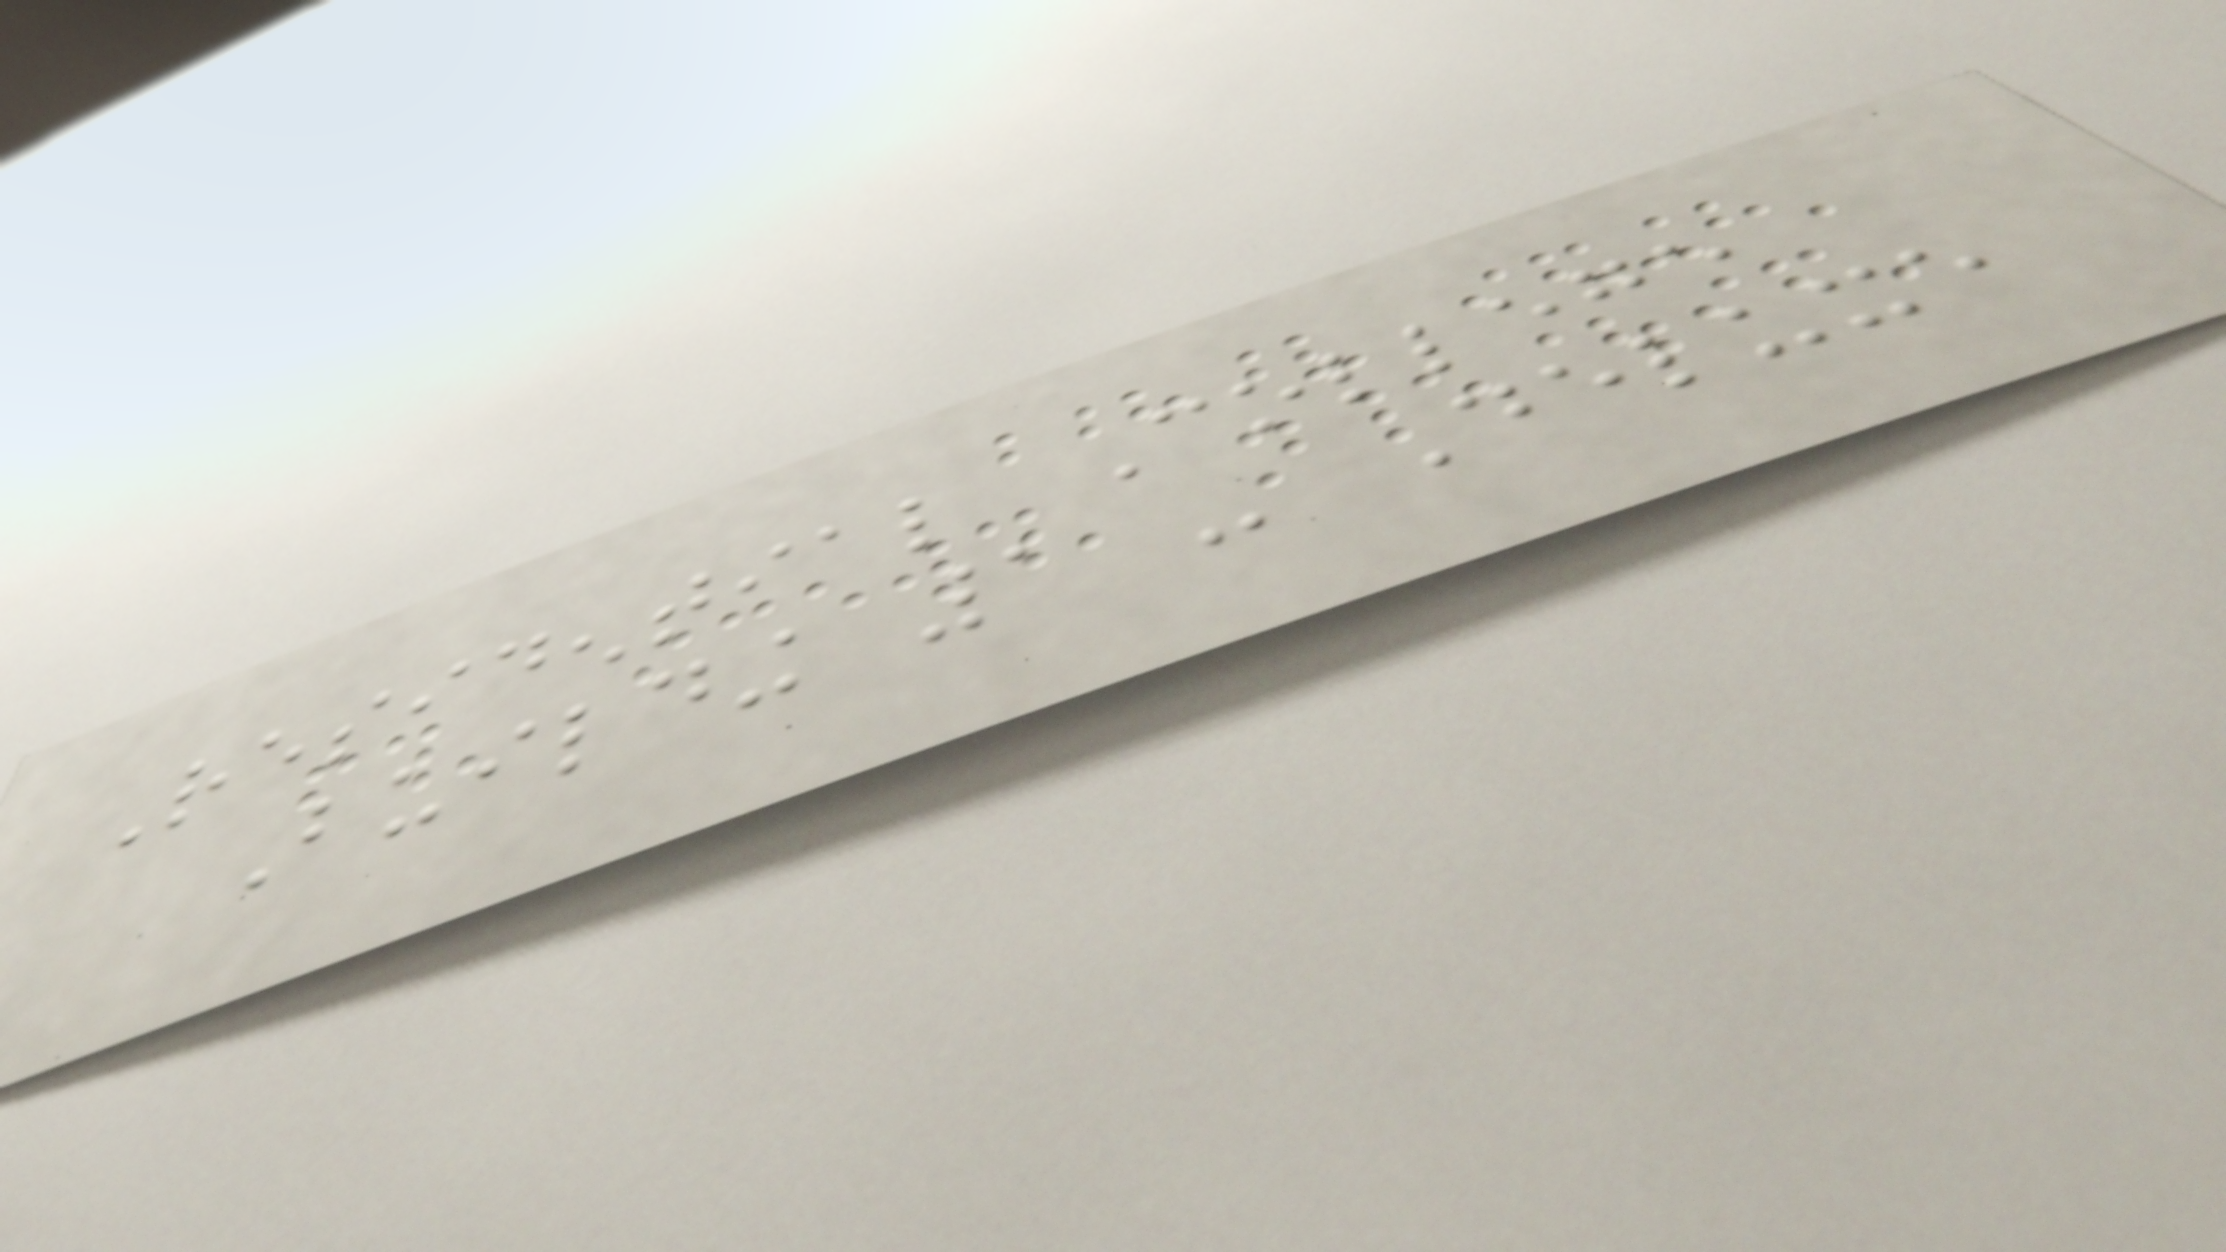Residential College
Building 1 - Deluxe
